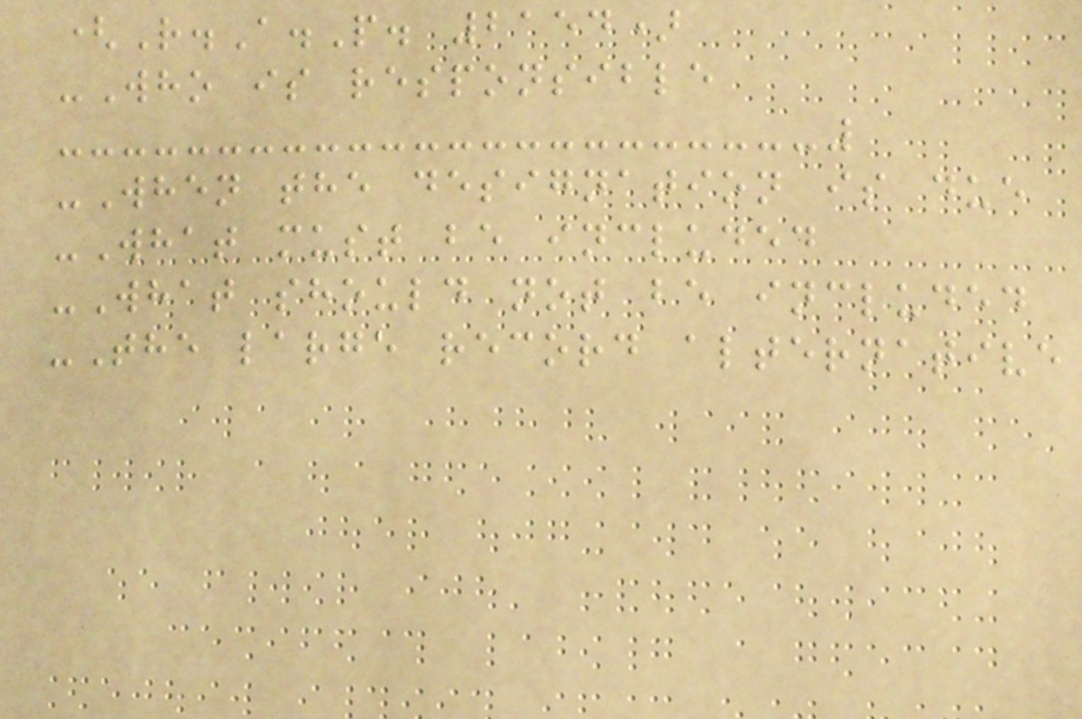(R.A.P. 2154)
-Who is responsible
-When the designation is due
-What must be included
-What should not be included
-The large record alternative
